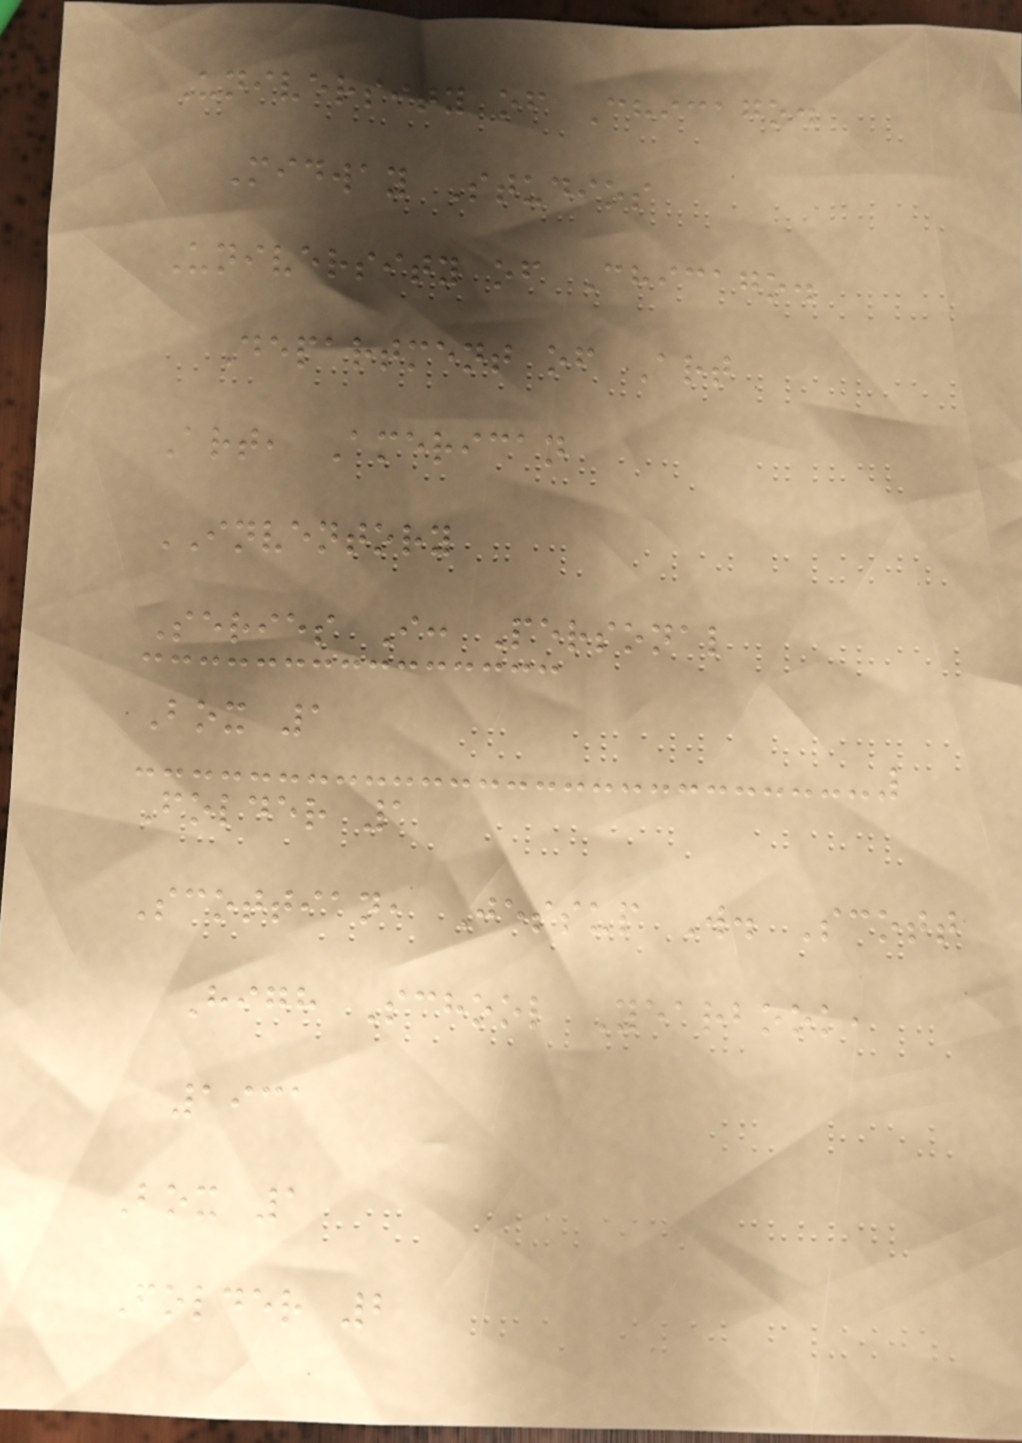University of Chicago.
Midway Studios
University of Chicago.
Department of Art
Art, American
INVENTORY
Series I: Personal
Box 1
Folder 1
Scottian, Jessup W. Scott
High School Yearbook,
1931
Box 1
Folder 2
